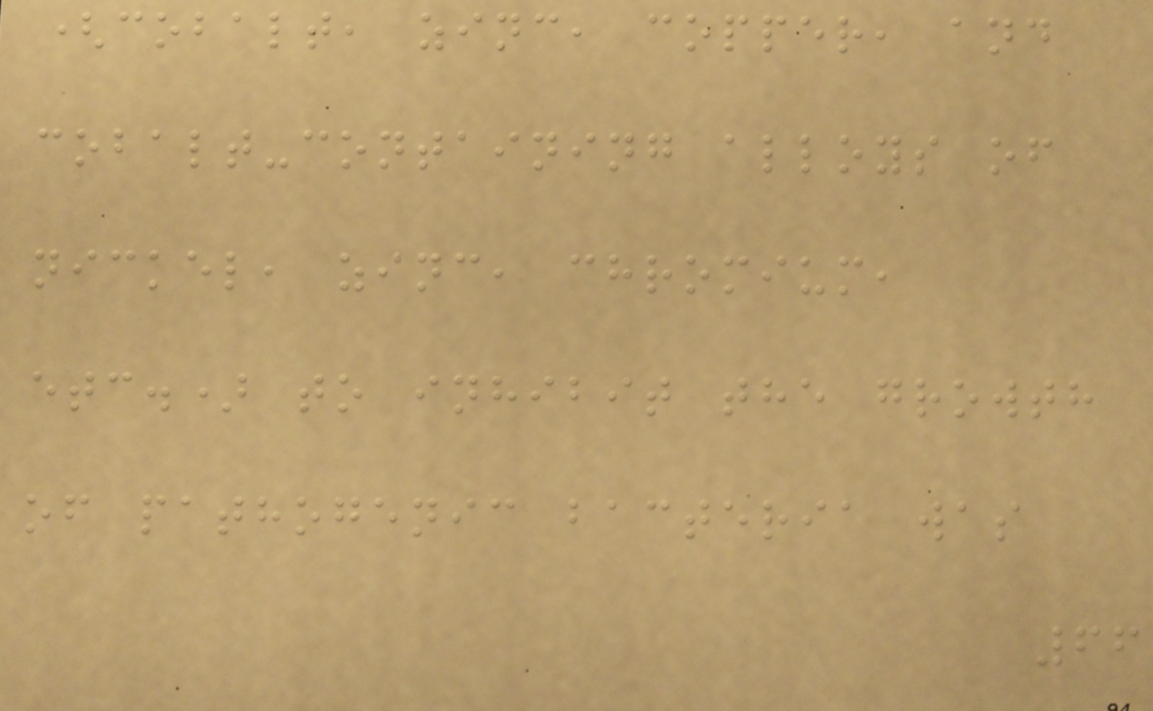(cobalt, zinc, copper, and
cobalt-containing alloys of
nickel, zinc, chromium,
etc.) to inhibit the growth
of pathogenic bacteria was
66
